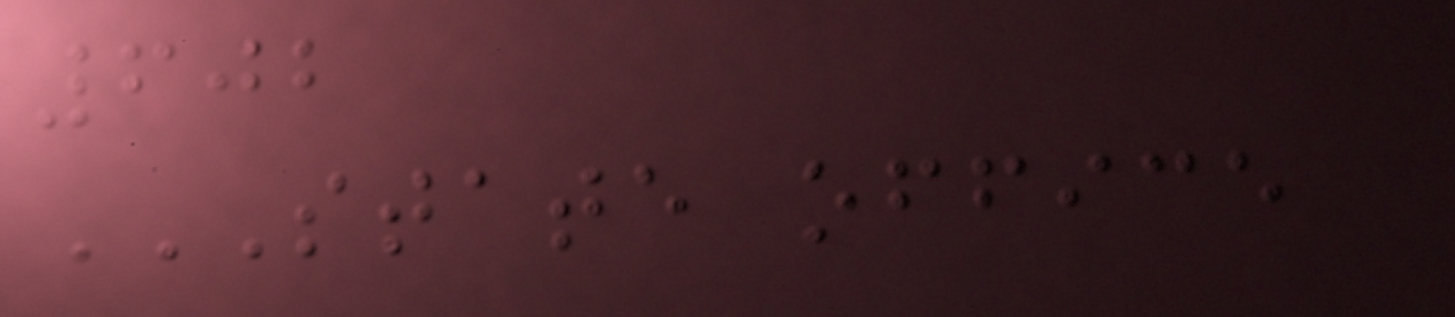602
STATE OFFICE
